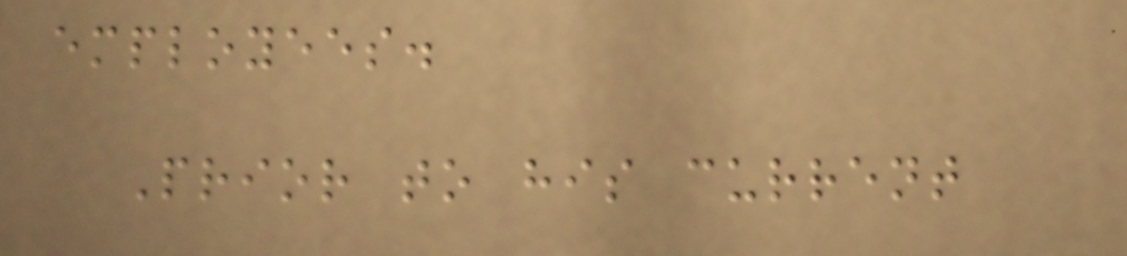employees.
Prior to his current
